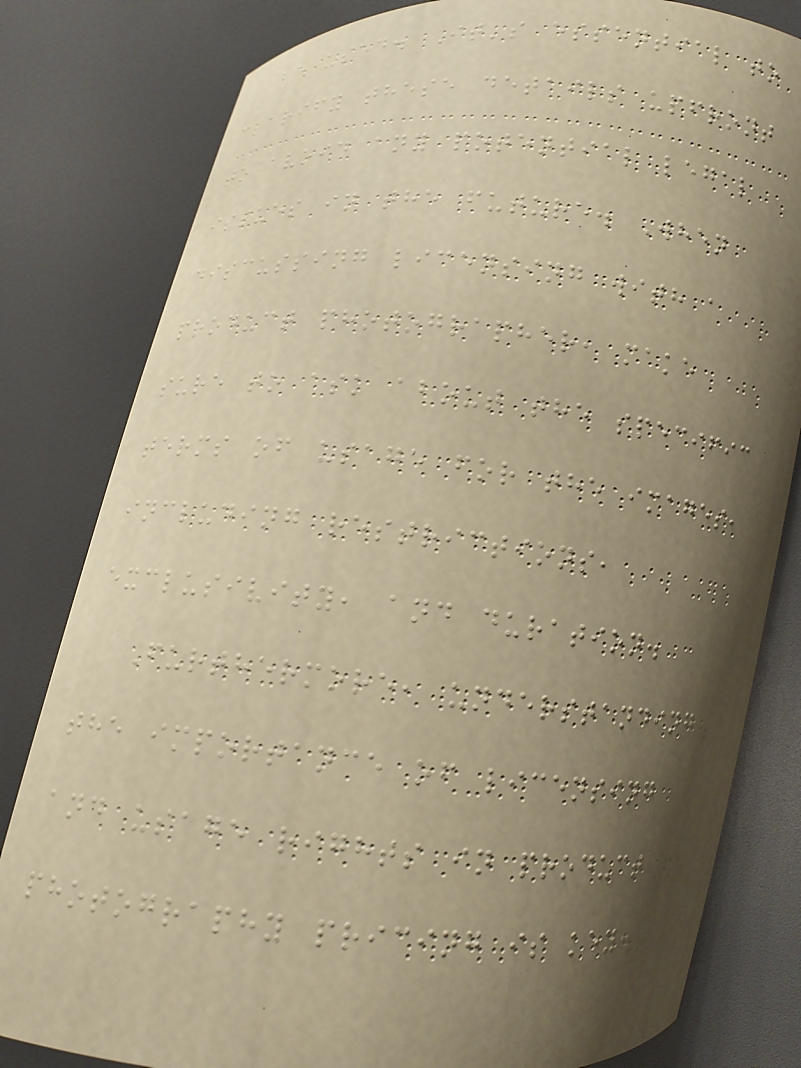be used. It's essential to
clarify these details upfront
to avoid any potential legal
issues in the future. When
discussing licensing with a
product photographer, make
sure to ask about the specific
terms of usage for the images,
including restrictions,
exclusivity, and duration.
Furthermore, understanding
the importance of licensing
and usage rights in product
photography pricing is key.
